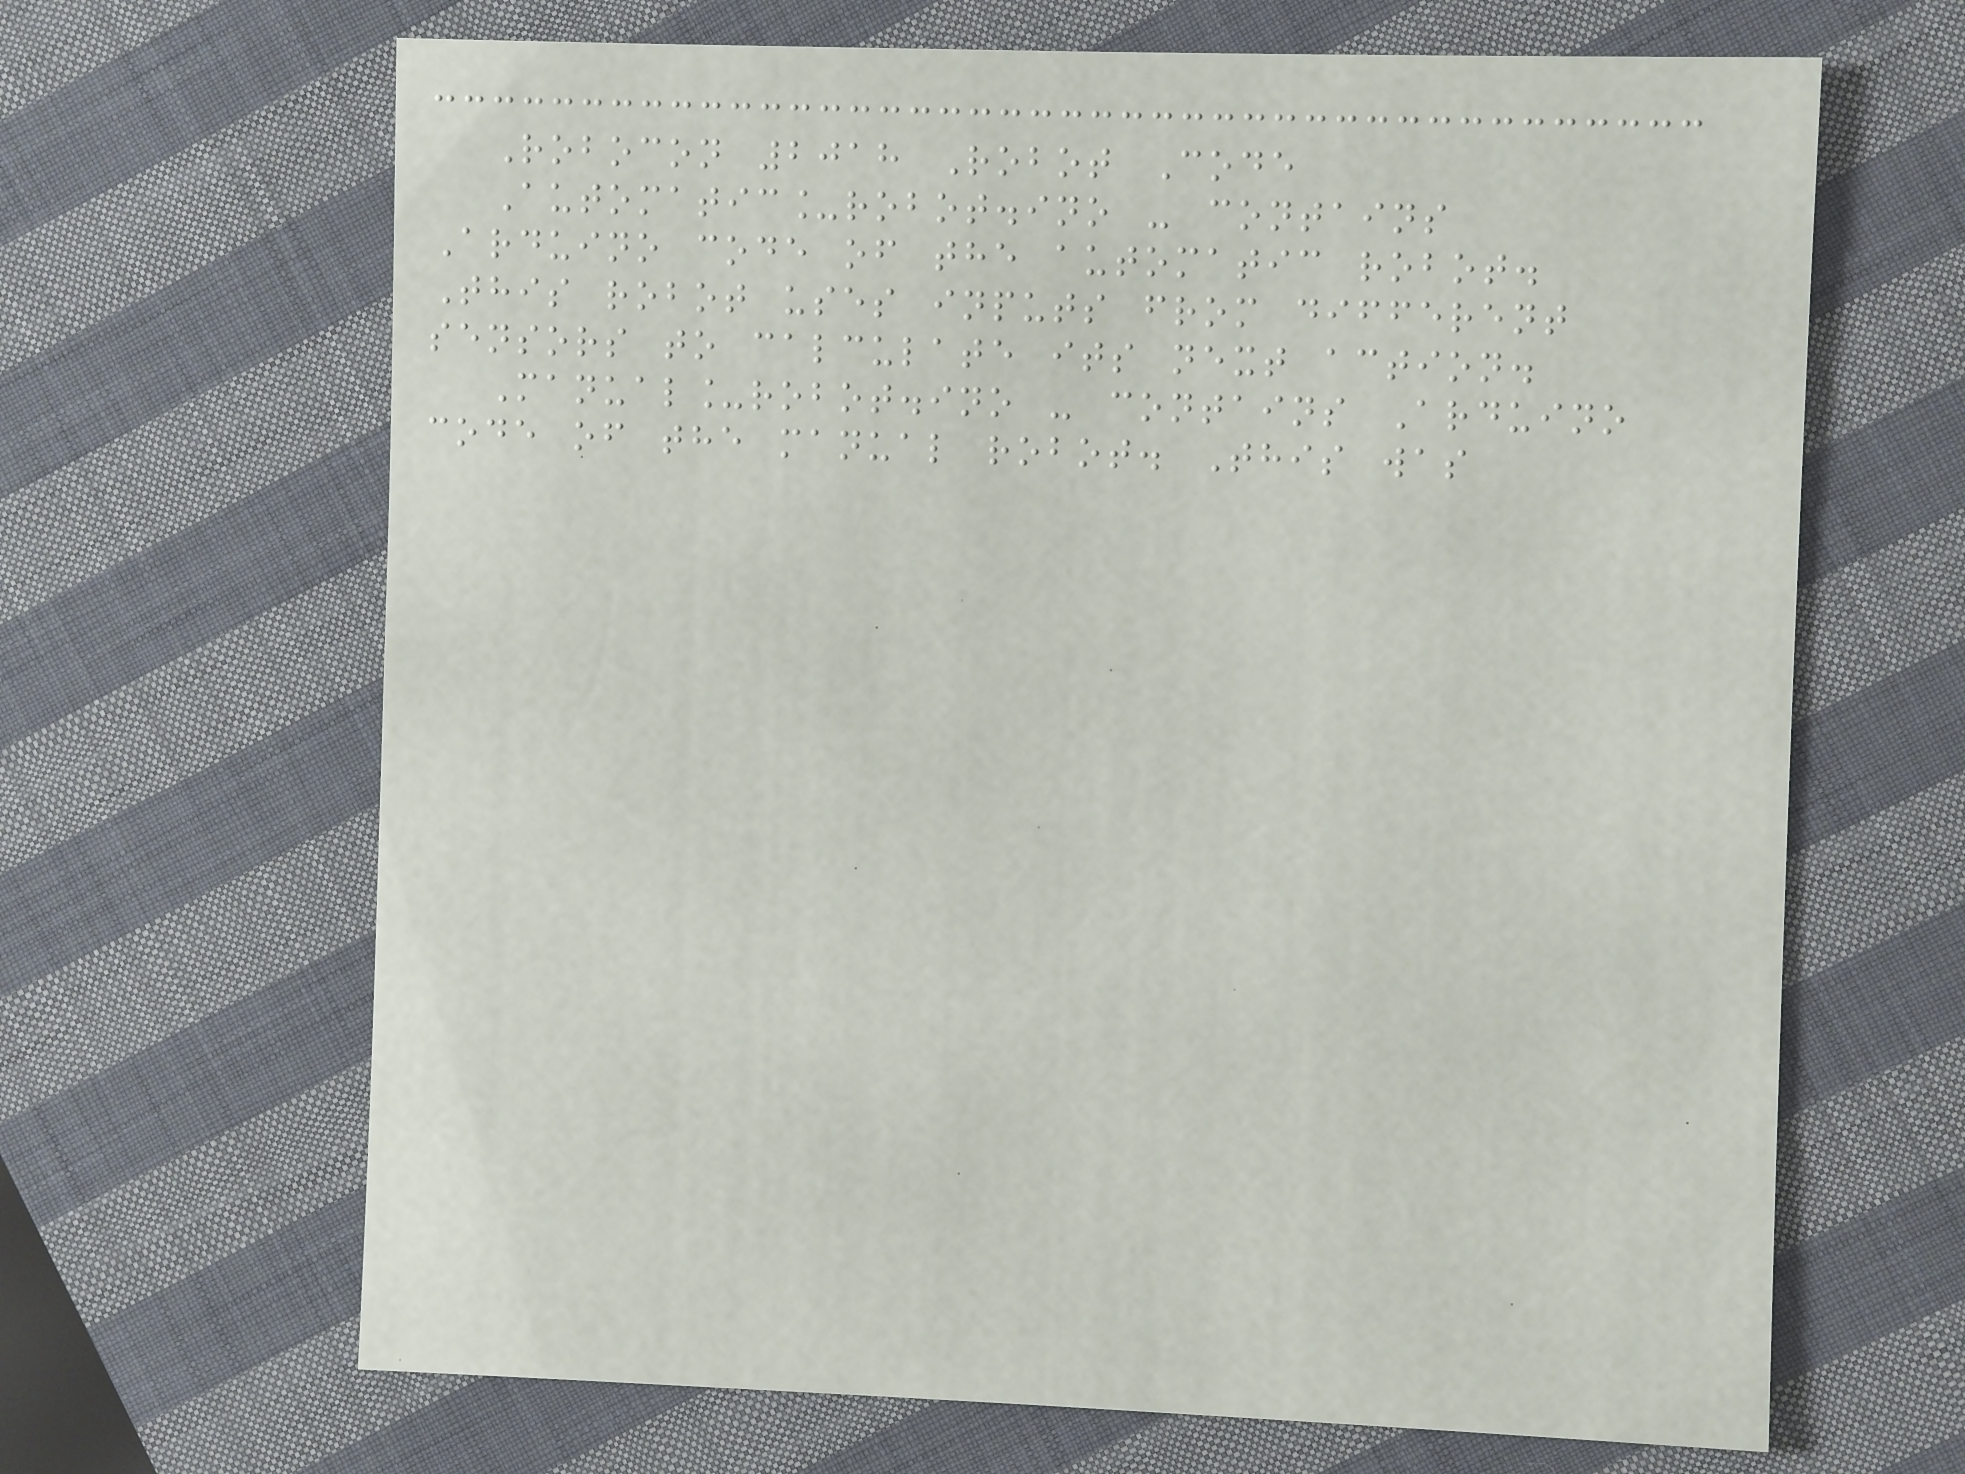Robocon 2018 Robot Code
Automatic_robot.ino - contains
Arduino code of the automatic robot.
This robot uses inputs from different
sensors to calculate its next action.
Manual_robot.ino - contains Arduino
code of the manual robot. This was
